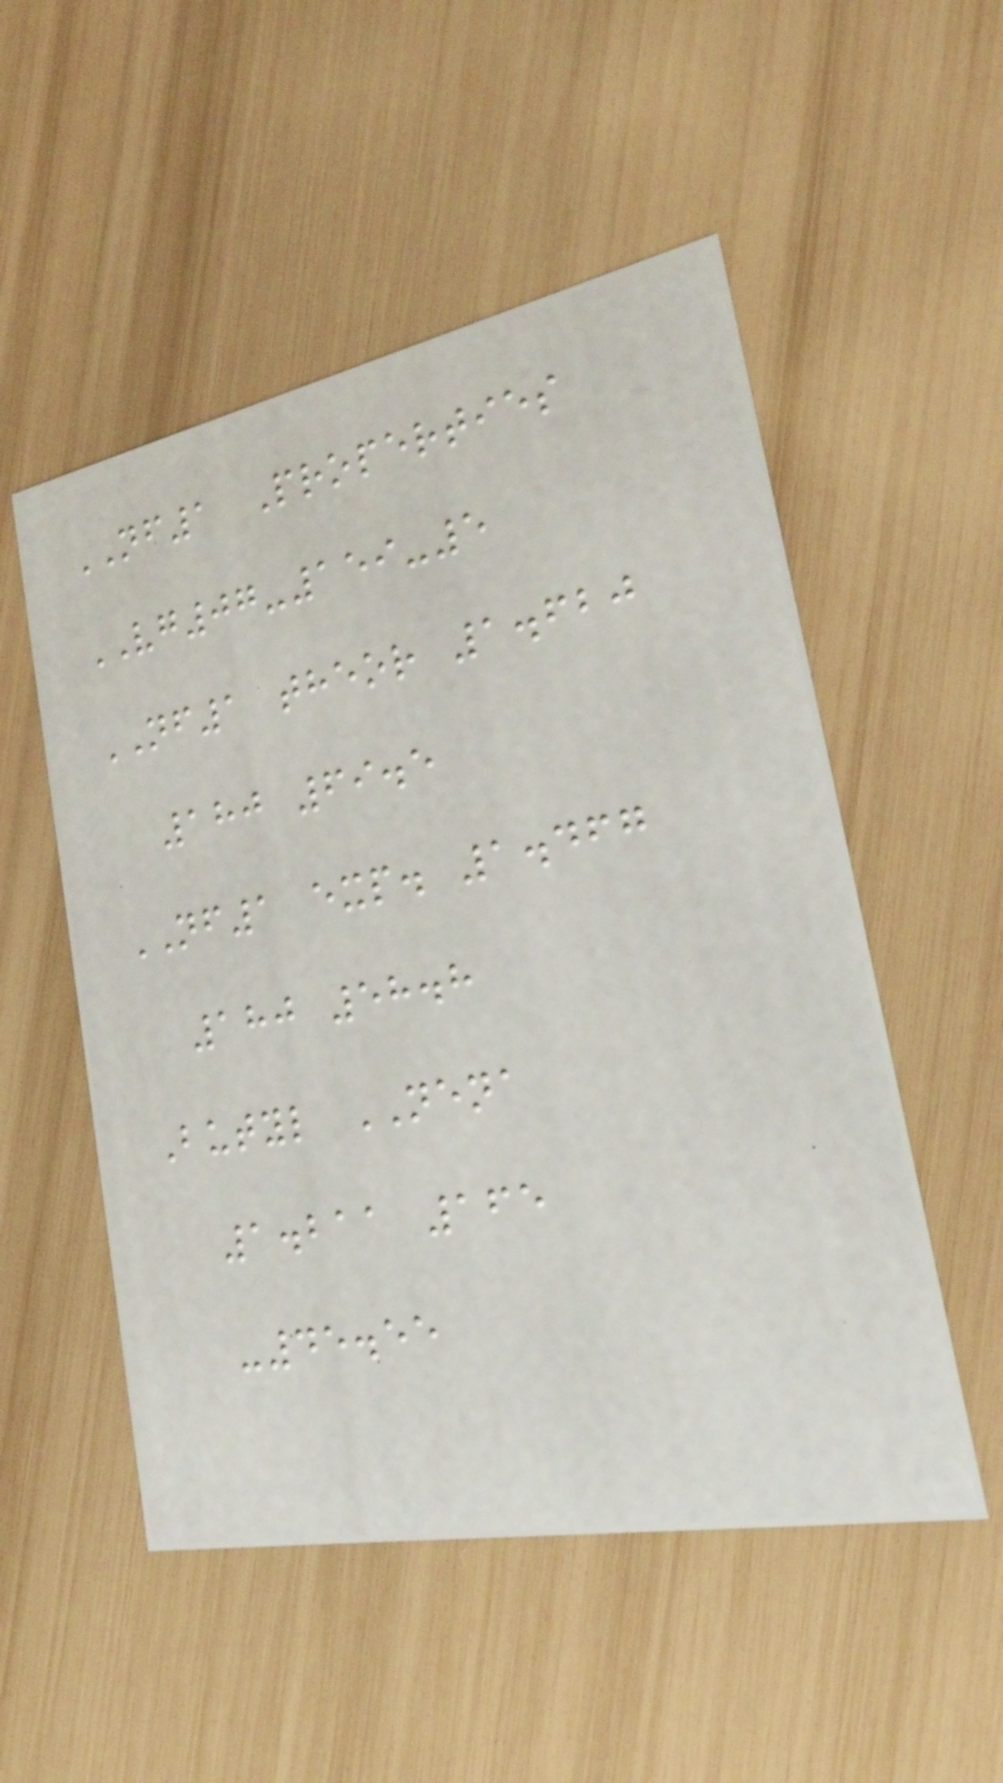NF1 Properties
VG07-159-5
NF1 theor 1.620
180 69.5
NF1 exp. 1.467
180 58.8
Butyl NENA
1.211 165
-45.55
